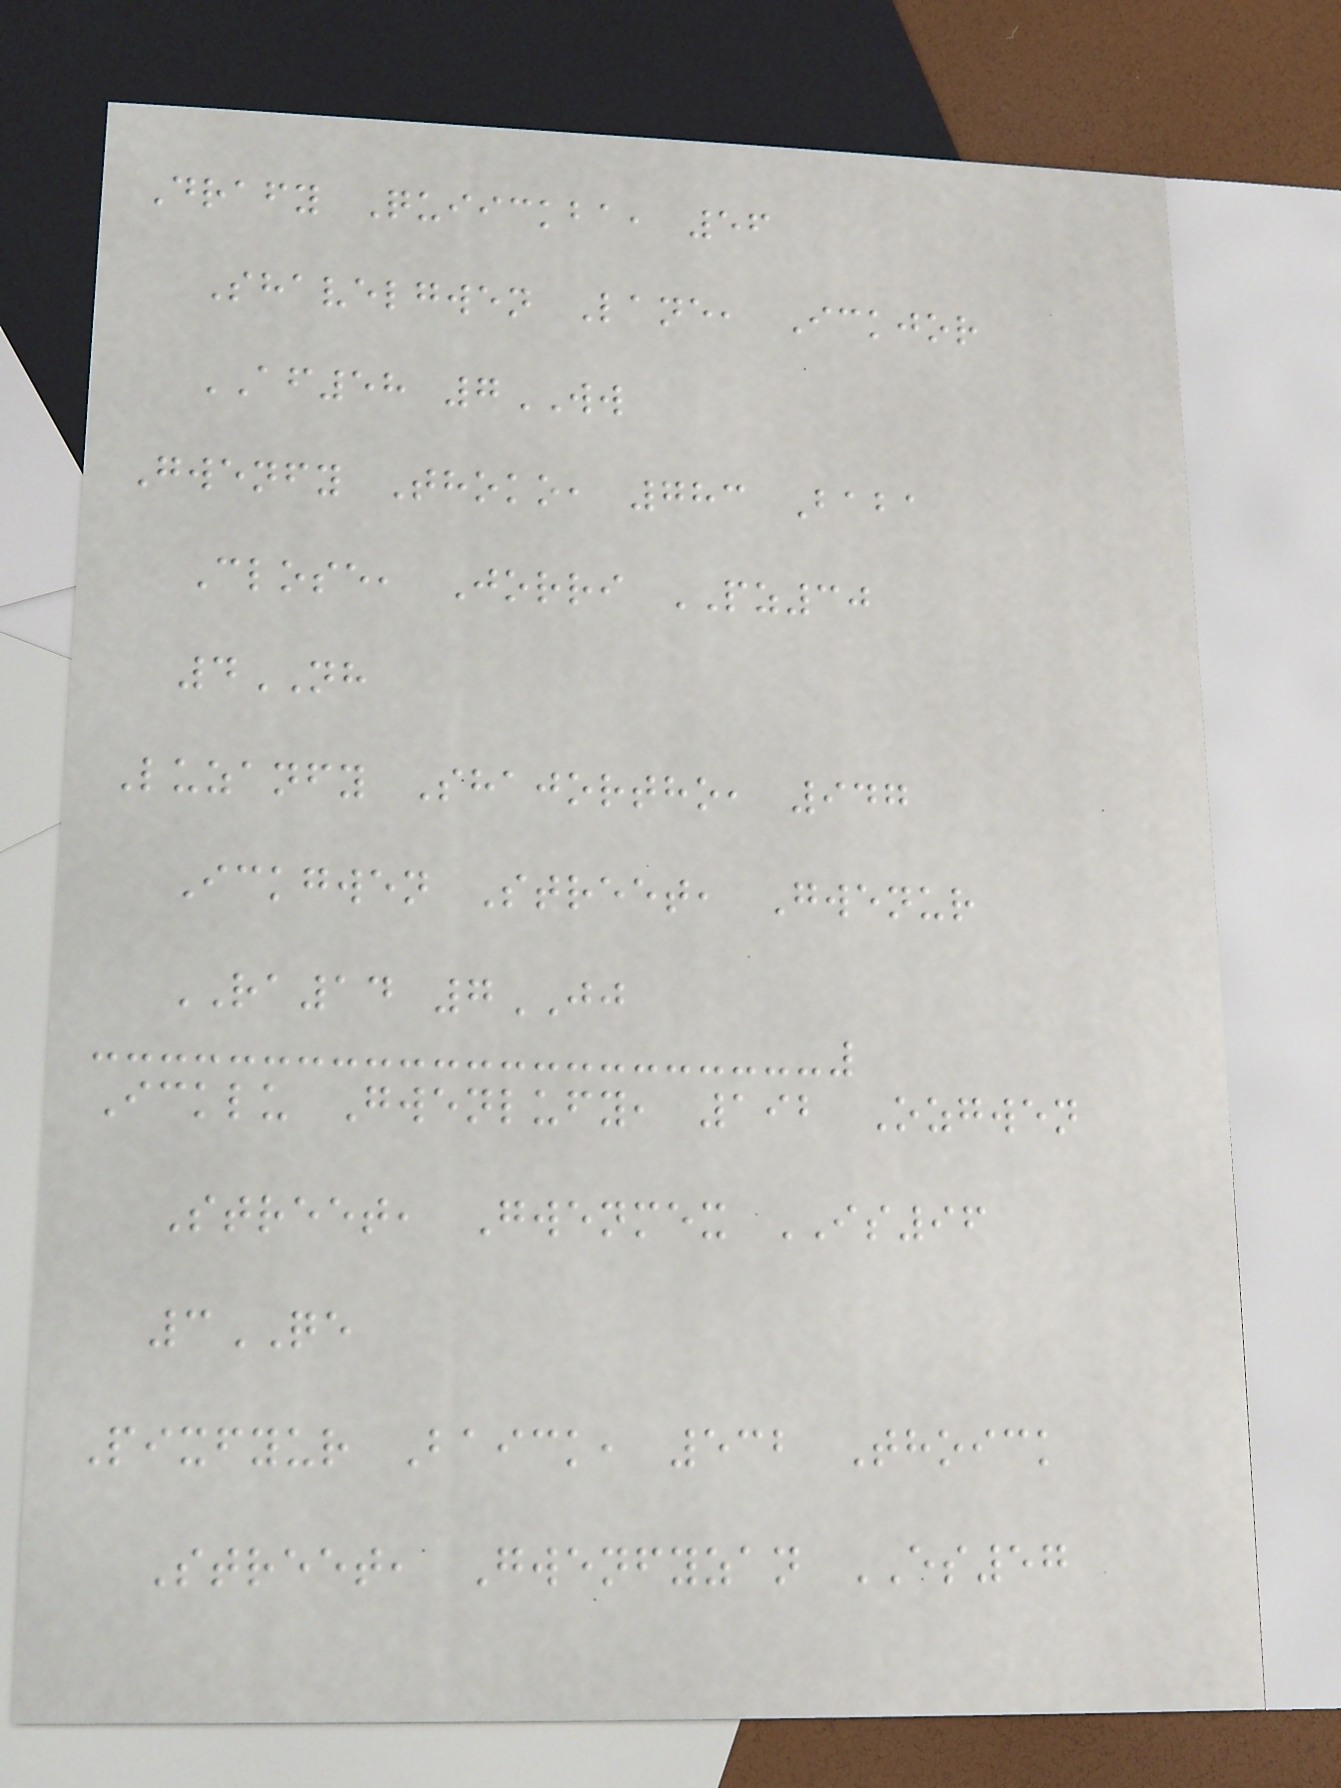Drafy Quiickba, 56
Shavelgwen Lane, Ickjor
AF58 7WW
Gwenfy Thoko, 783 Baba
Close, Jorri PZ30
4NH
Luzanfy Shajortho, 947
Ickgwen Street, Gwenur
RA14 7JJ
Icklu Gwenlufy, 192 Ozgwen
Street, Gwenmex IS96
3QE
Pixfyur Baick, 532 Thoick
Street, Gwenfyzan ES57
